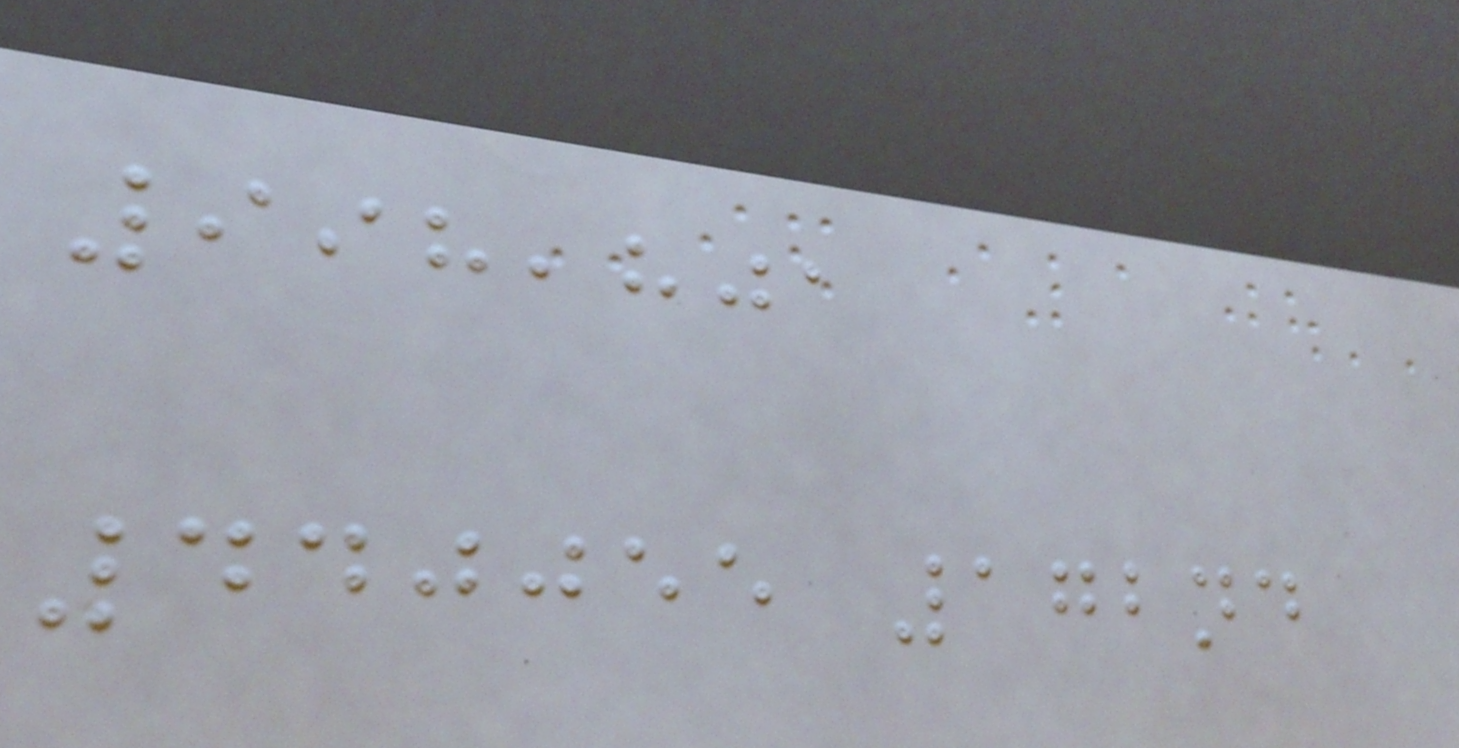998,801
440055 172nd
